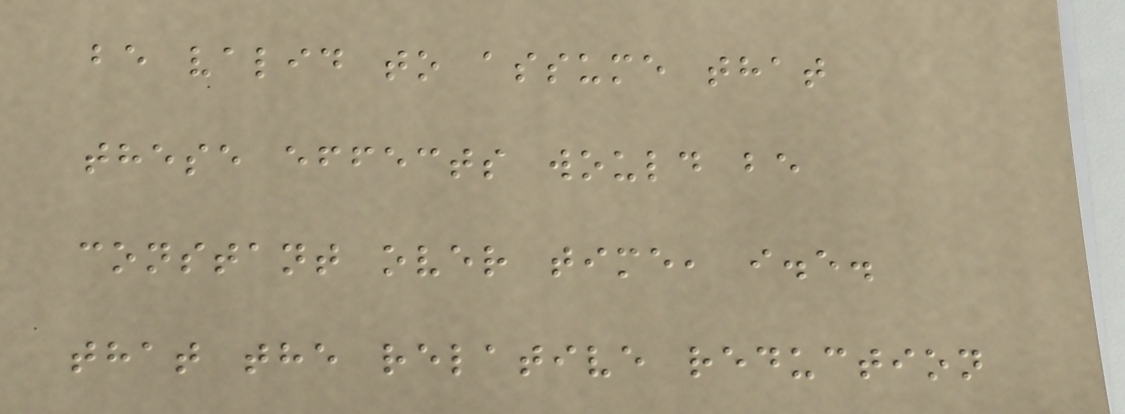be valid to assume that
these effects would be
constant over time, i.e.
that the relative reduction
